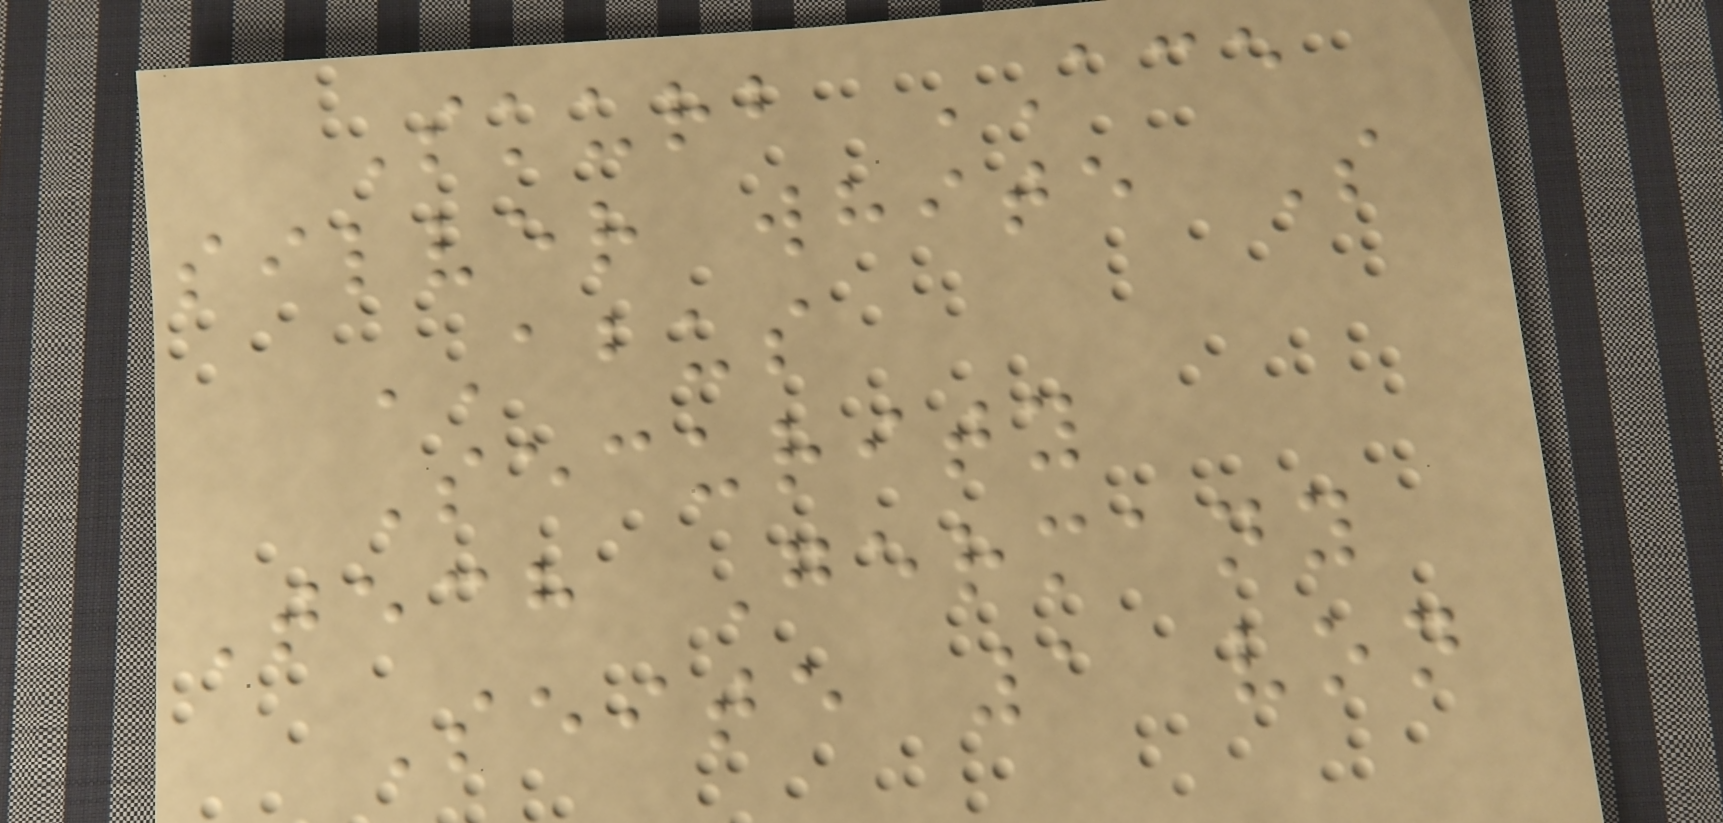Skurb ACE
silver white S
ABUS
Security
Tech Germany
Seite 1 von
